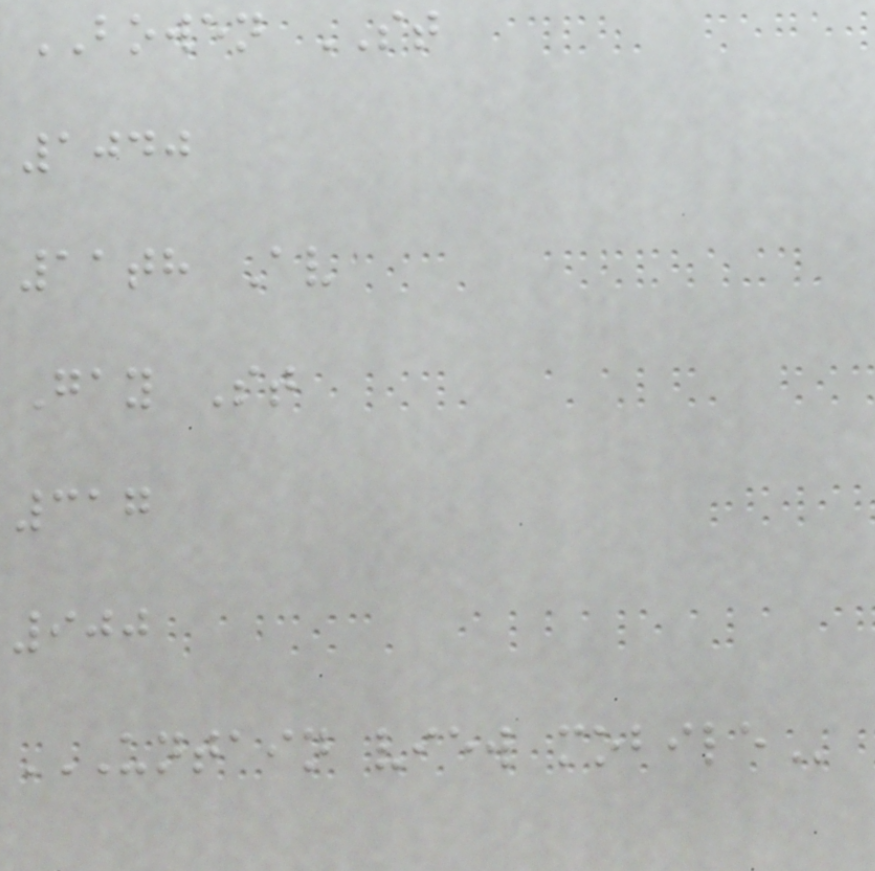BOWEN ST
1040
11th Av
Gay St
317
900
UNTAIN VIEW MOBILE
